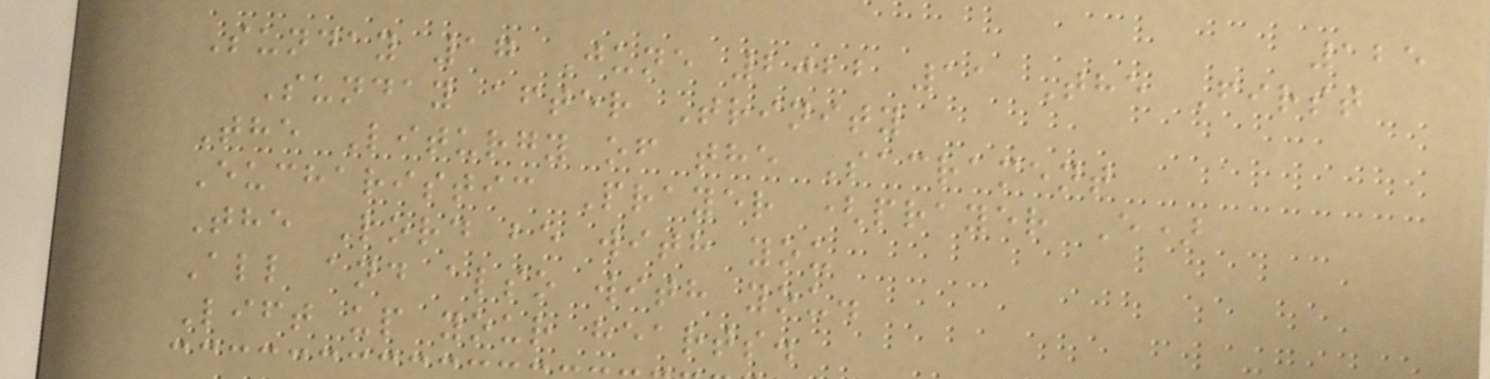125
Sunday 17 June 2022 11 The First
Sunday after Trinity
The Liturgy of the Sacrament
Eucharistic Prayer (prayer E)
The Lord be with you
All and also with you.
Lift up your hearts.
